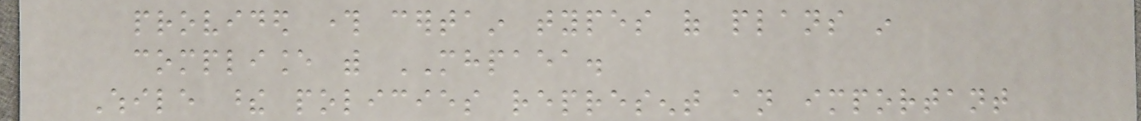provided through certain types of plans in
compliance with MHPAEA.
While these policies represent an important
